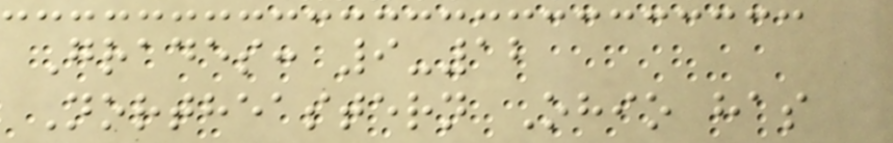Grades: 9-12
Northeastern Ohio has
